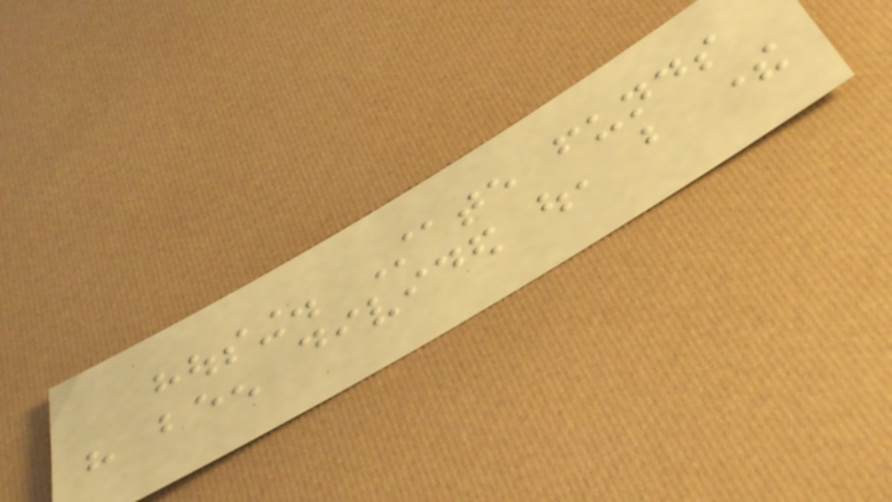housing. State funds
have been divided out, but there
